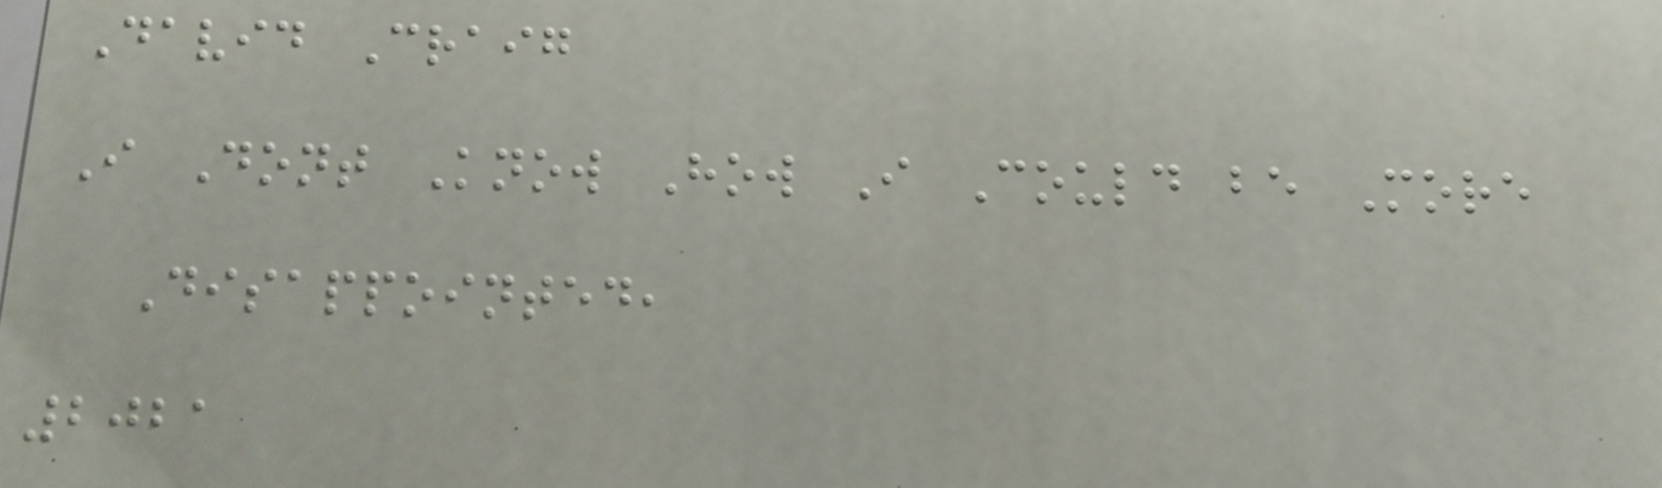David Craig
I Dont Know How I Could be More
Disappointed,
2021
